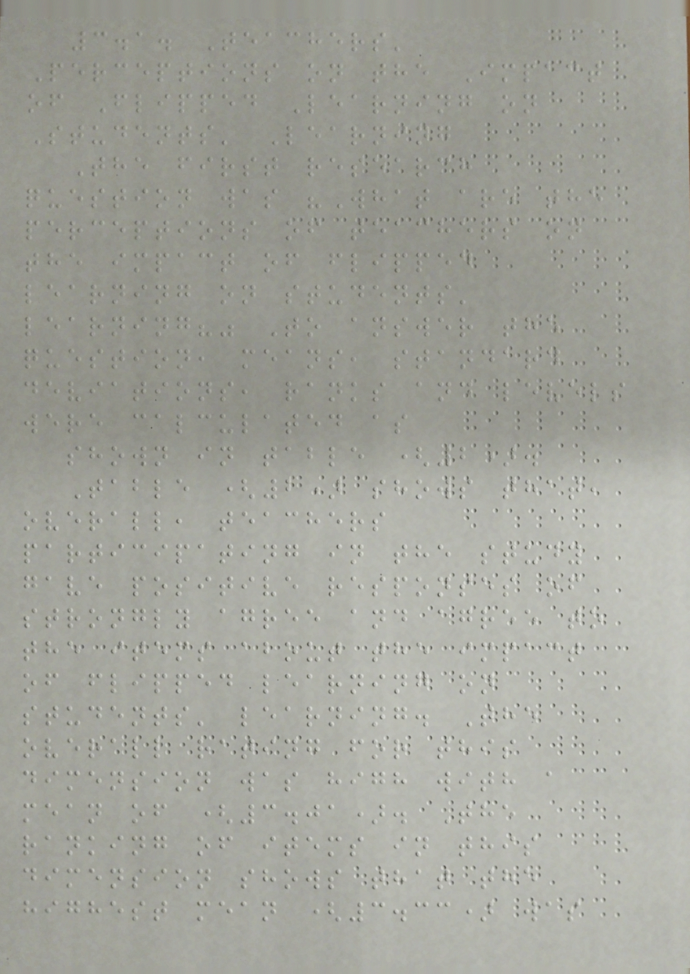3.1. Teachers'
Perceptions on the Impact
of Flipped Learning on
Students' Learning
The first research
question was "What are the
perceptions of teachers on
the impact of flipped
learning on students'
learning?" To answer the
question, means, standard
deviations, ranks and levels
were calculated as
shown in table (2).
Table (2) shows that,
overall, teachers
participating in the study
gave positive responses of
strongly agree and agree to
the items about the impact
of flipped learning on
students' learning. The
overall rating for this
dimension was high with a
mean of (3.01). The
ranking of items in this
dimension shows that the
highest mean (3.33) was
